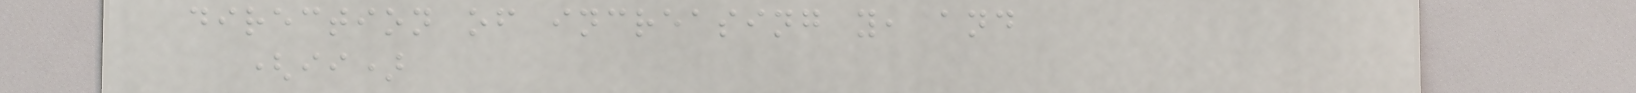direction of increasing y, and
(ii)
